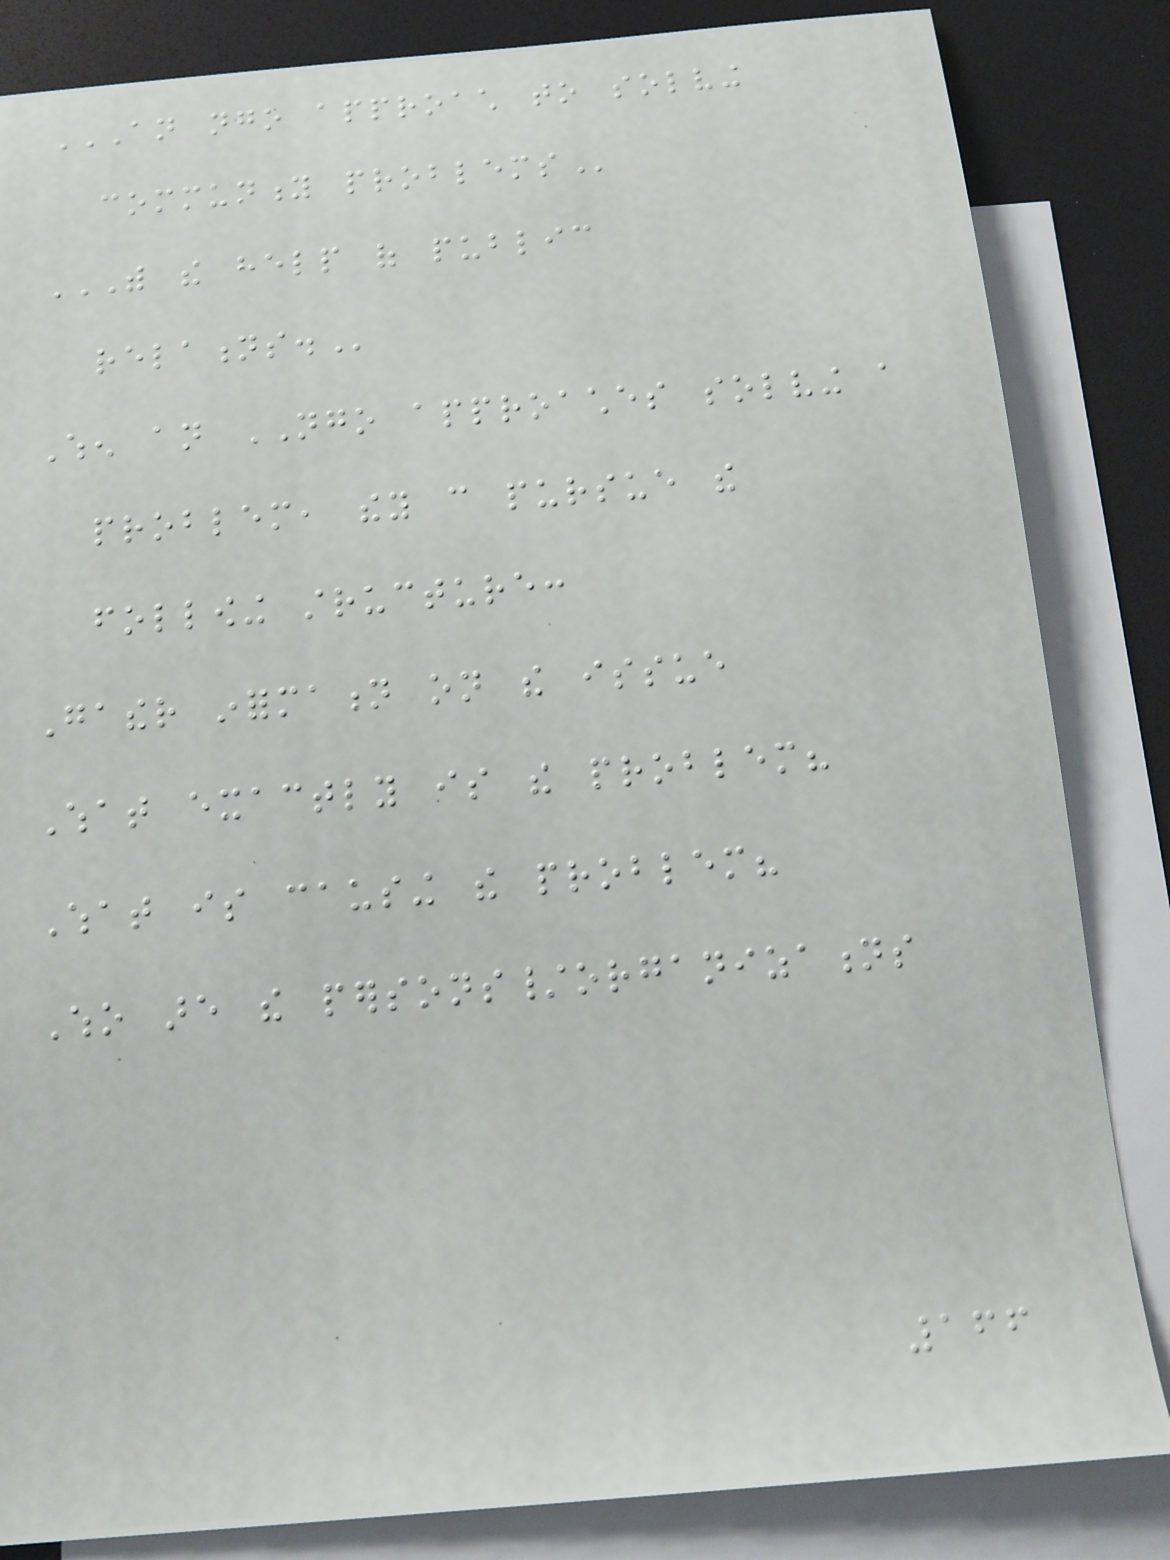AN NGO APPROACH TO SOLVING
COMMUNITY PROBLEMS
WITH THE HELP OF PUBLIC
RELATIONS.
When an NGO approaches solving a
problem, they can pursue the
following structure:
Gather information on the issue
What exactly is the problem?
What is causing the problem?
Who are the persons/organizations
166
